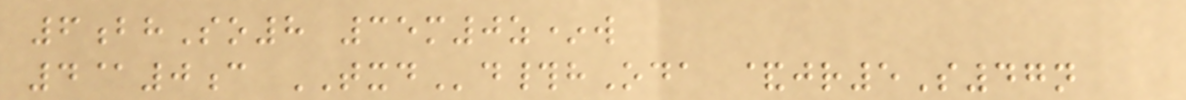6bhSo8 35m0z*w
4@0c TXDd#hOda &jr5S47n
